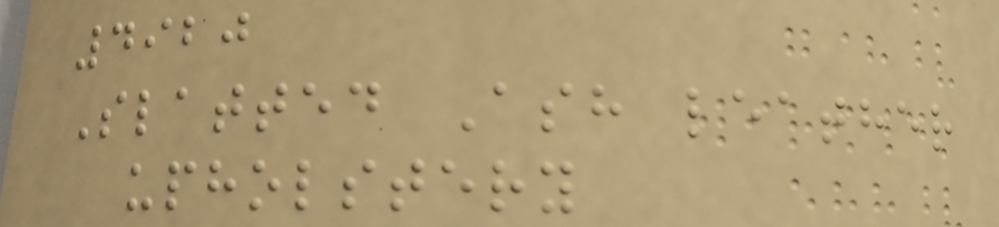4920
Slatted Ash leather
upholstery
